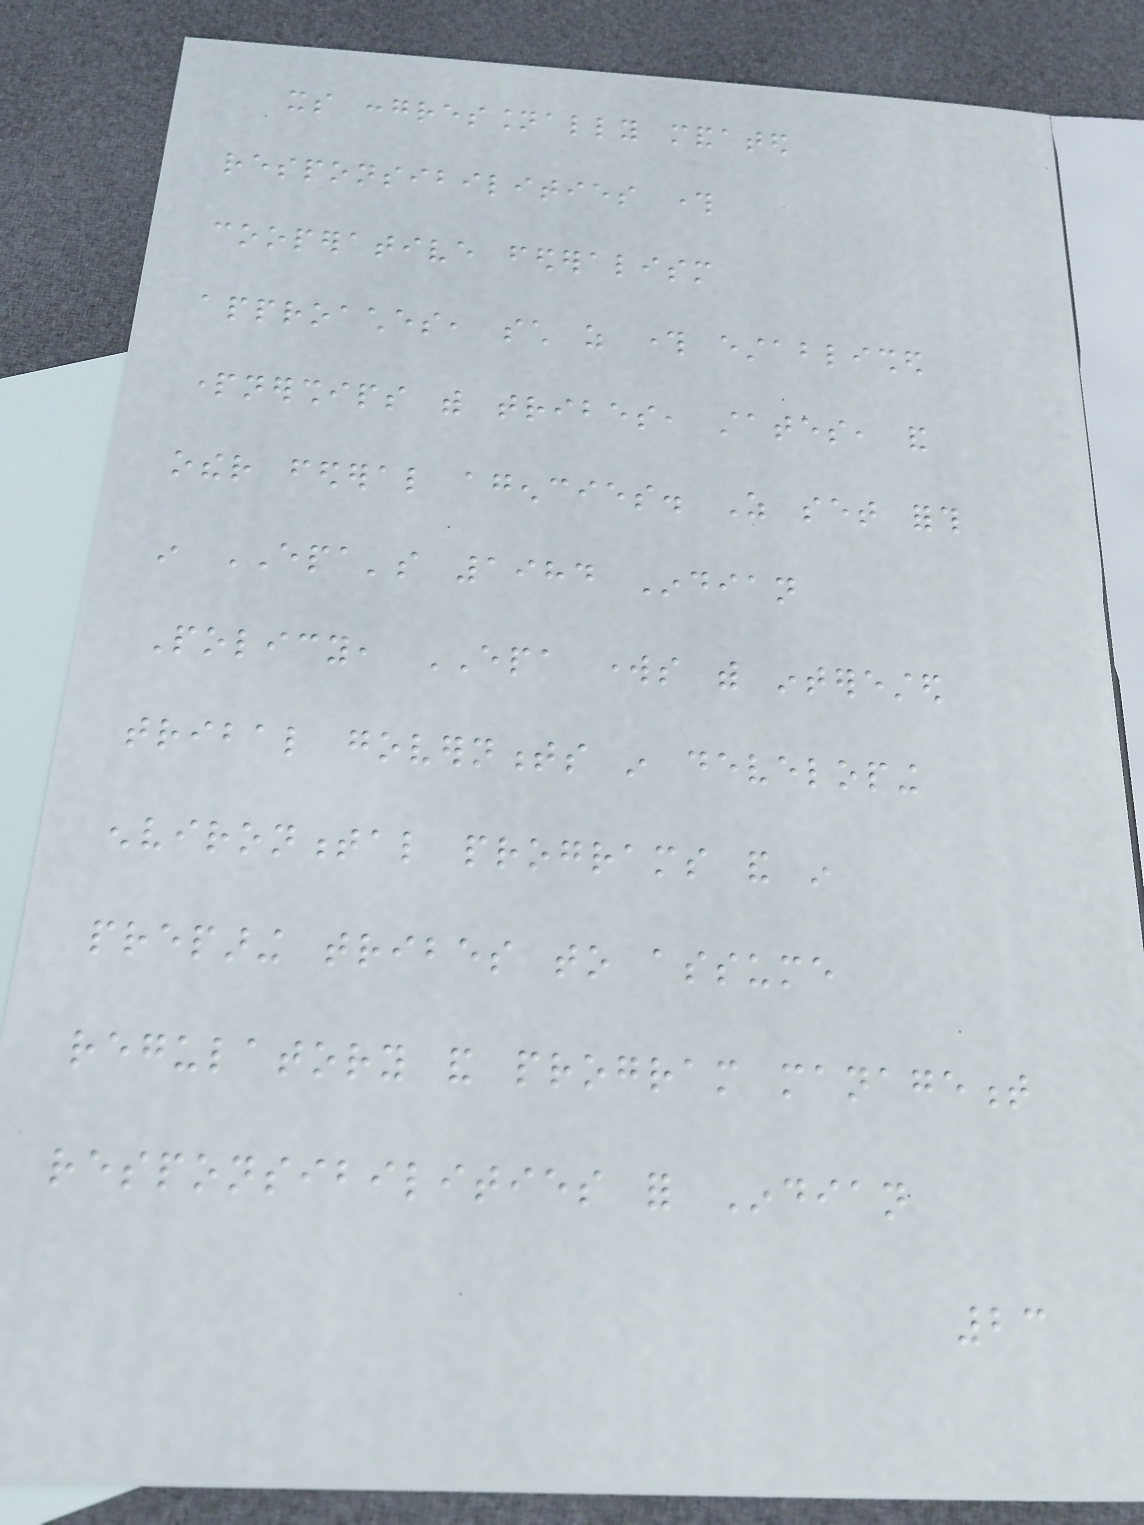its congressionally mandated
responsibilities through
cooperative federalism
approaches, such as through established
partnerships with tribes, states, and
other federal agencies. As set forth
in EPA's 1984 Indian
Policy, EPA works with interested
tribal governments in developing
environmental programs and in
preparing tribes to assume
regulatory and program management
responsibilities for Indian
23
